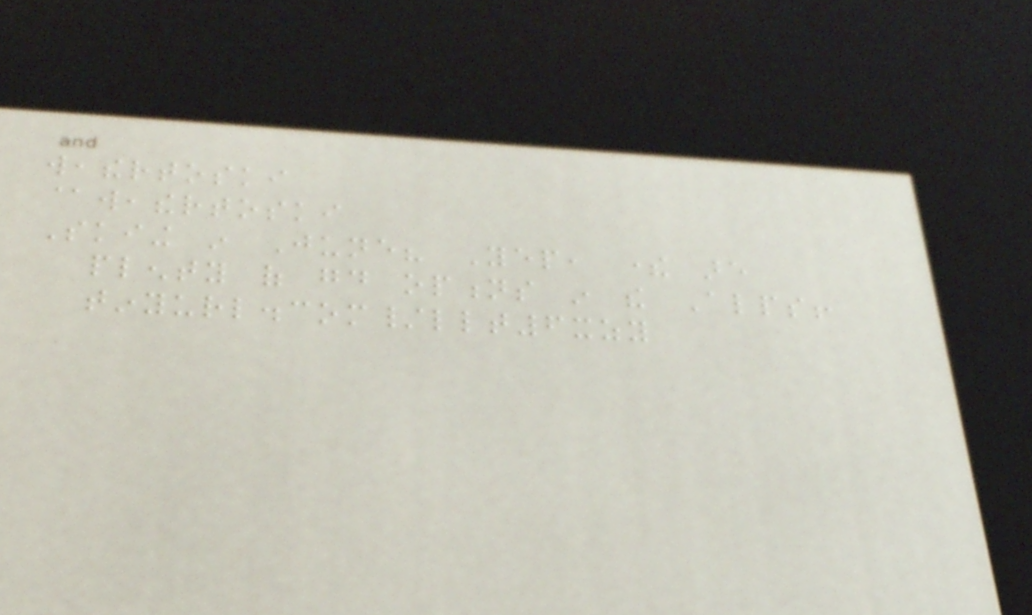weathertoski
@weathertoski
Skiing in June? Yep, there are
plenty of good options in the Alps!
tinyurl.com/llt6xzy
